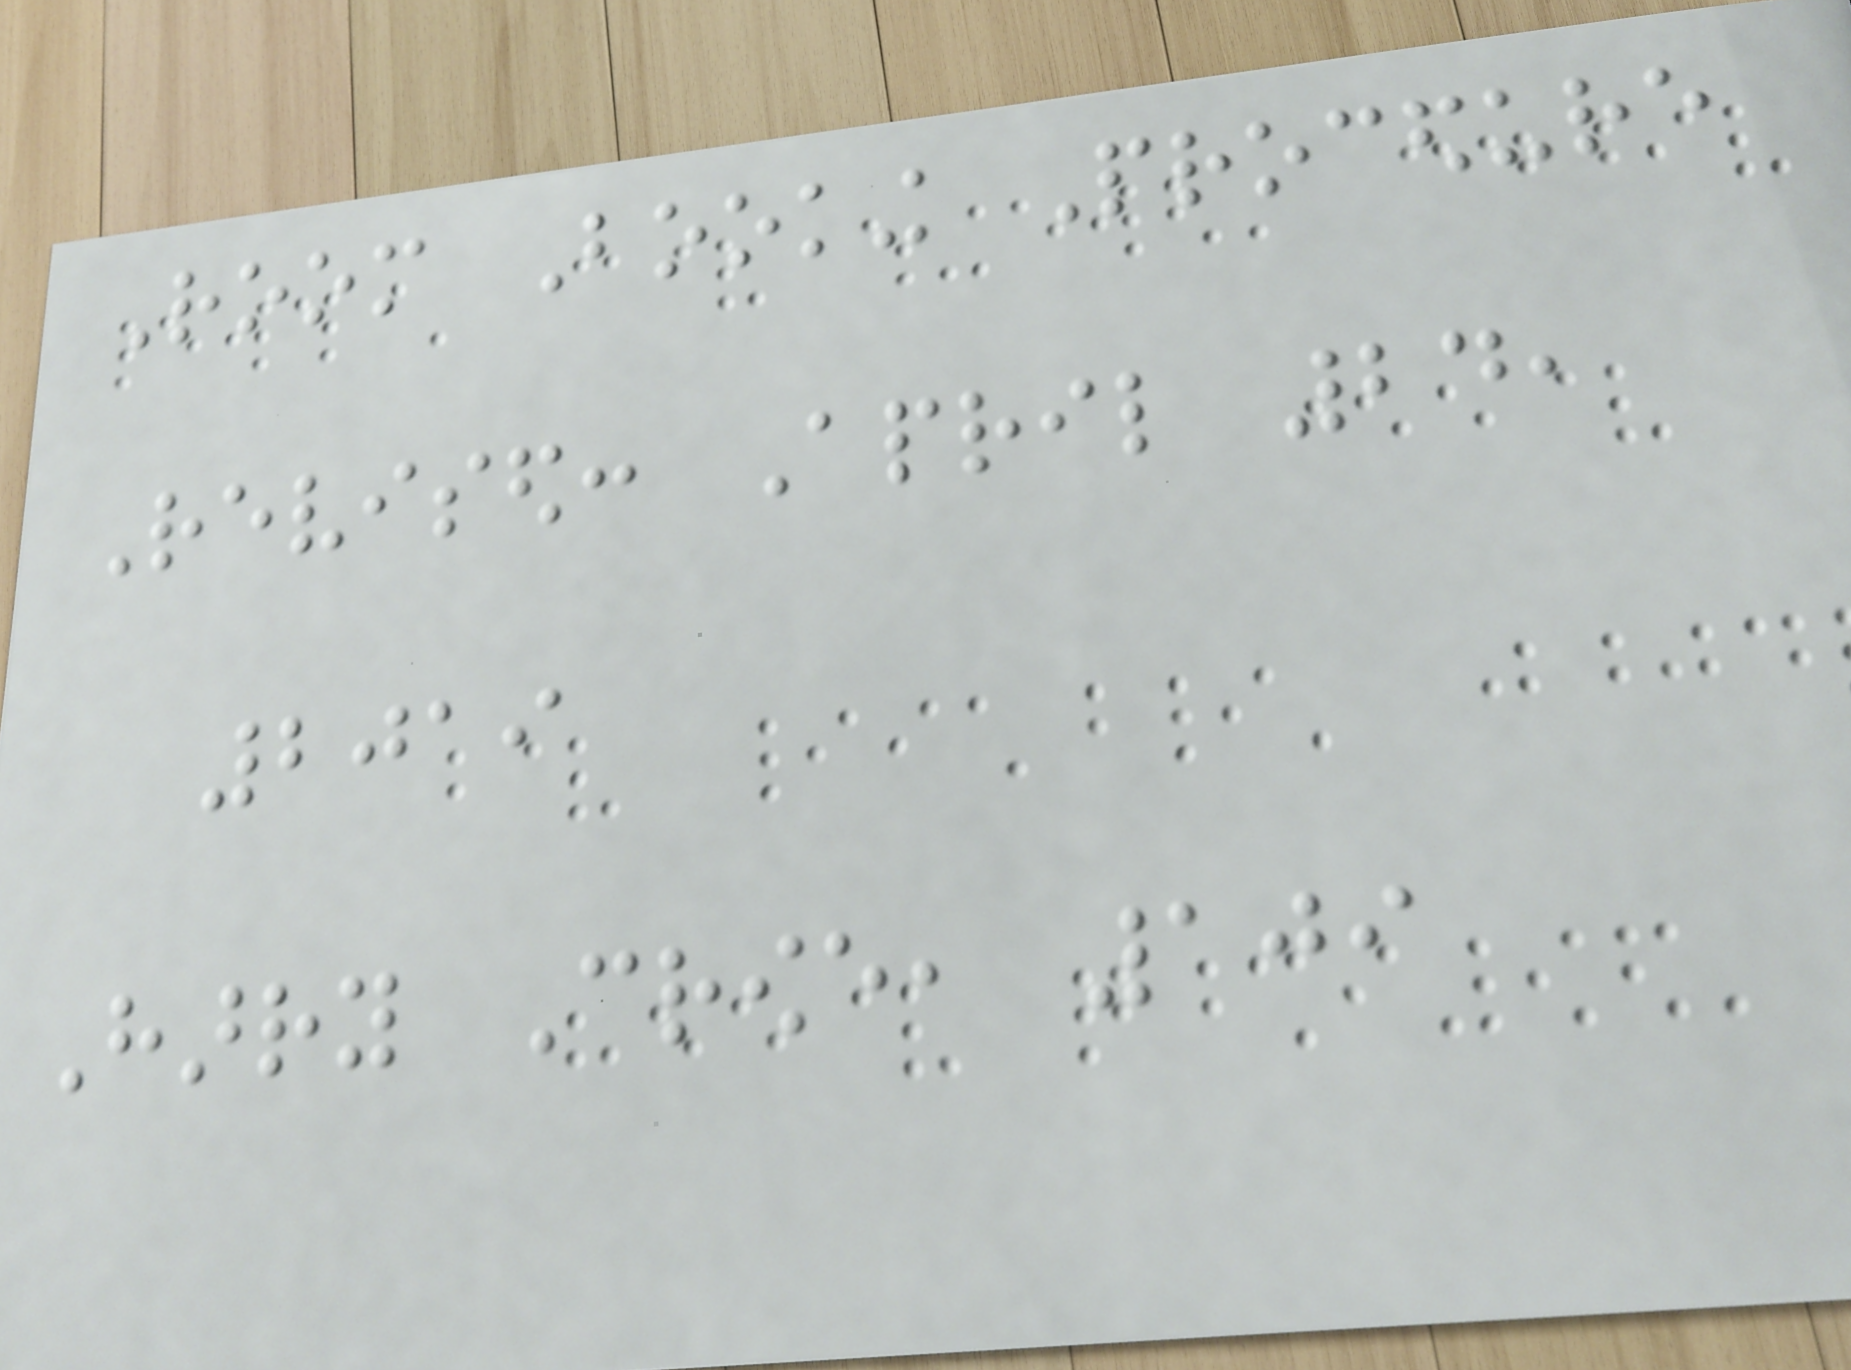Room Booking Procedure
Revised: April 24,
2019
Harry Crowe, 109
